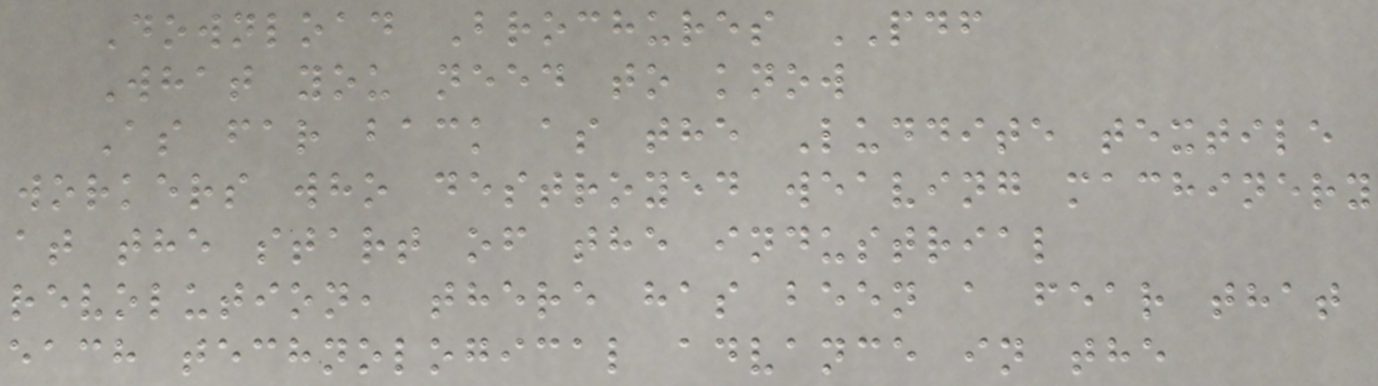Download Brochures PDF
What you need to know
As far back as the Luddite textile
workers who destroyed weaving machinery
at the start of the industrial
revolution, there has been a fear that
each technological advance in the
